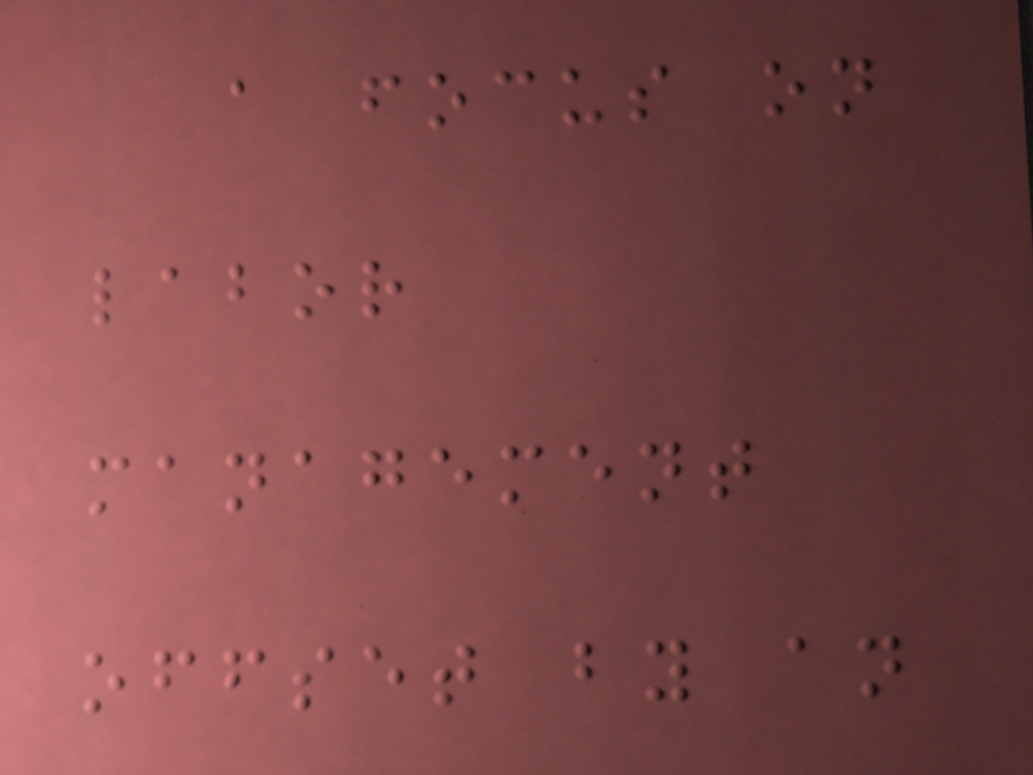a focus on
labor
management
offset by an
